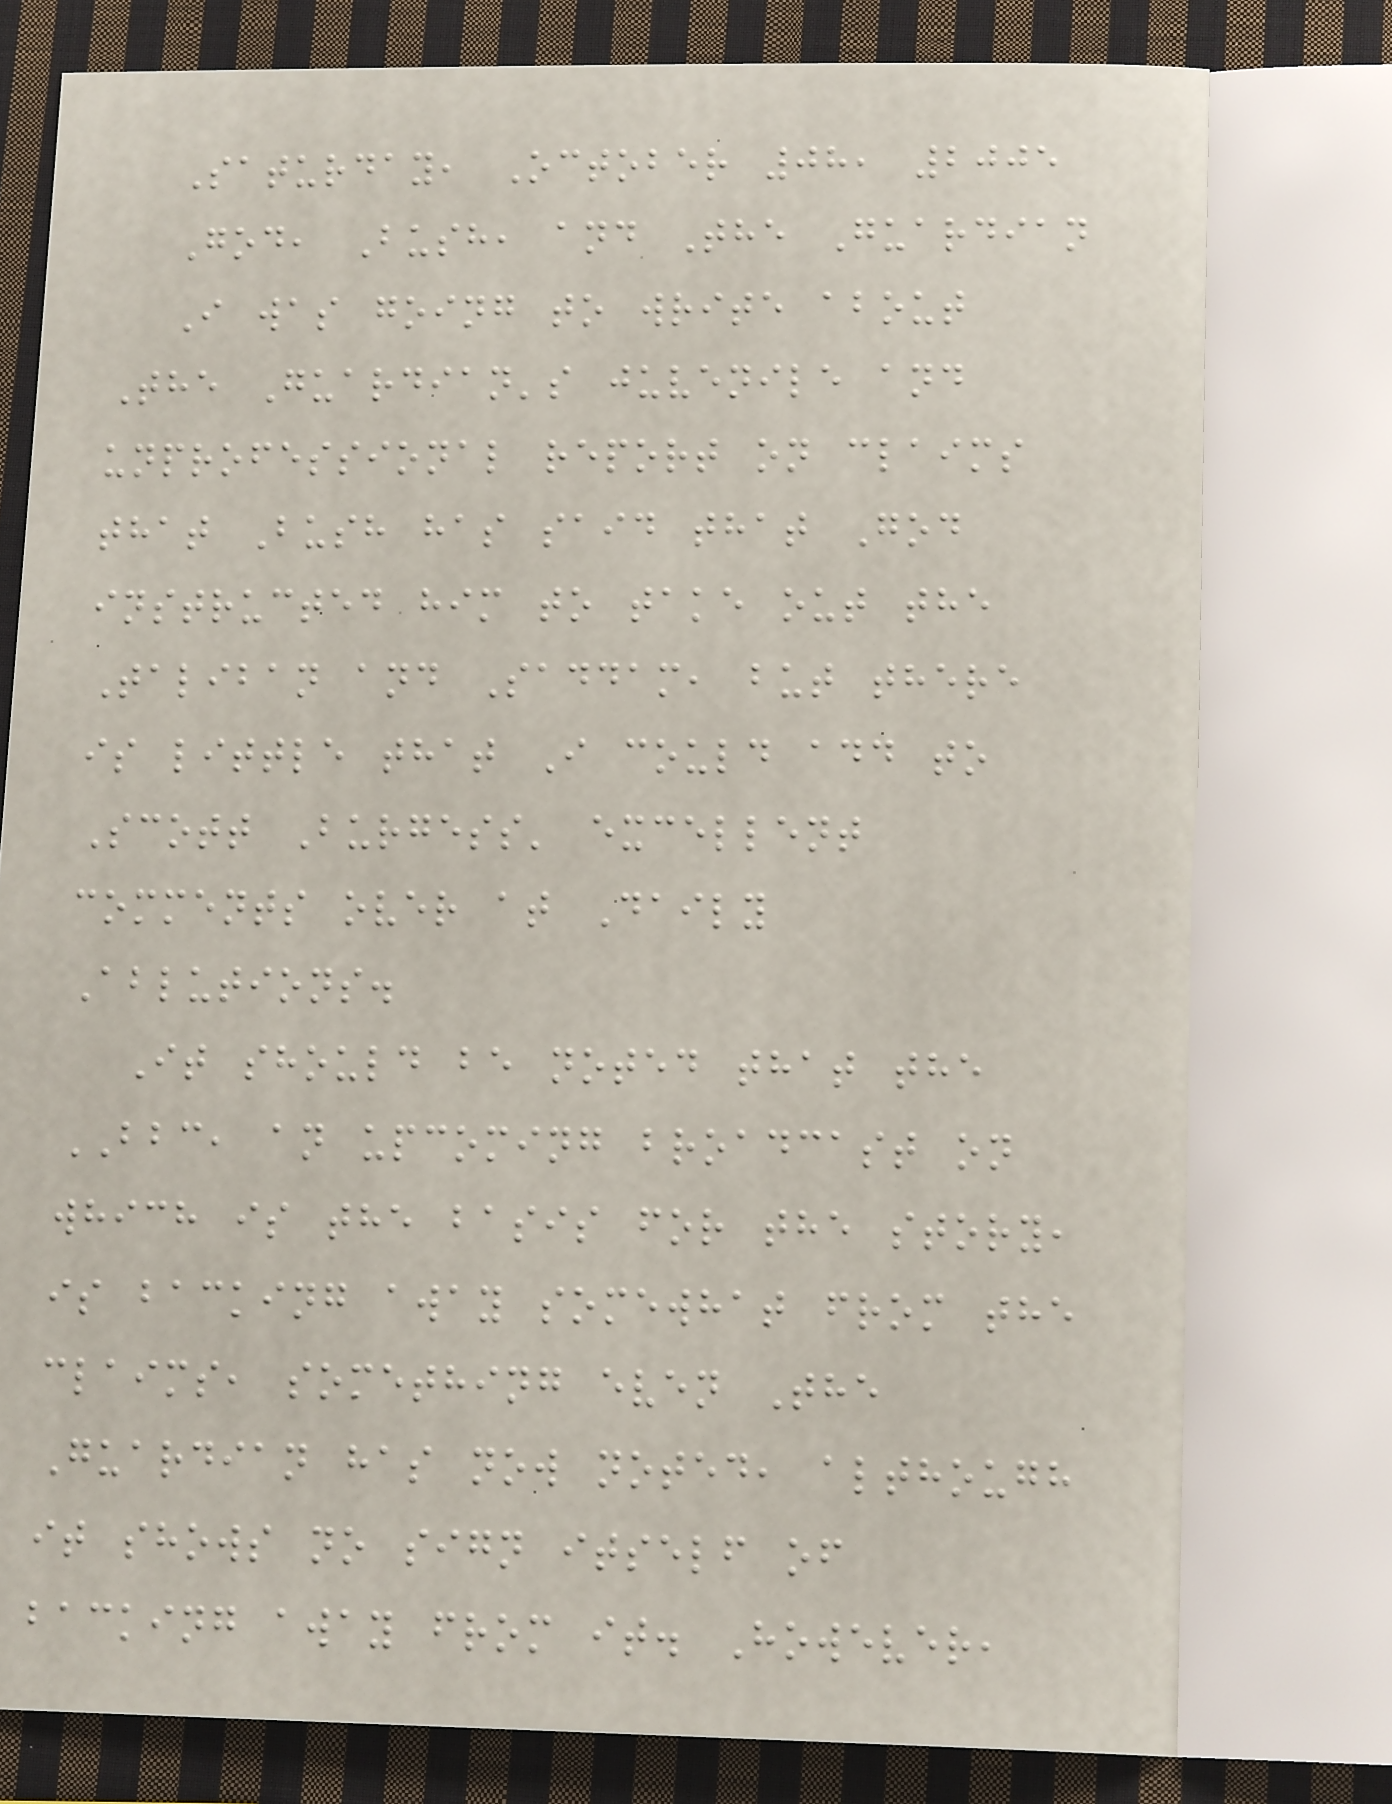Saturday, October 08, 2005
God, Bush, and The Guardian
I was going to write about
The Guardian's juvenile and
unprofessional report on claims
that Bush has said that God
instructed him to take out the
Taliban and Saddam, but there
is little that I could add to
Scott Burgess' excellent
comments over at Daily
Ablutions.
It should be noted that the
BBC, an upcoming broadcast on
which is the basis for the story,
is backing away somewhat from the
claims, something even The
Guardian has now noted, although
it shows no sign itself of
backing away from it. However,
